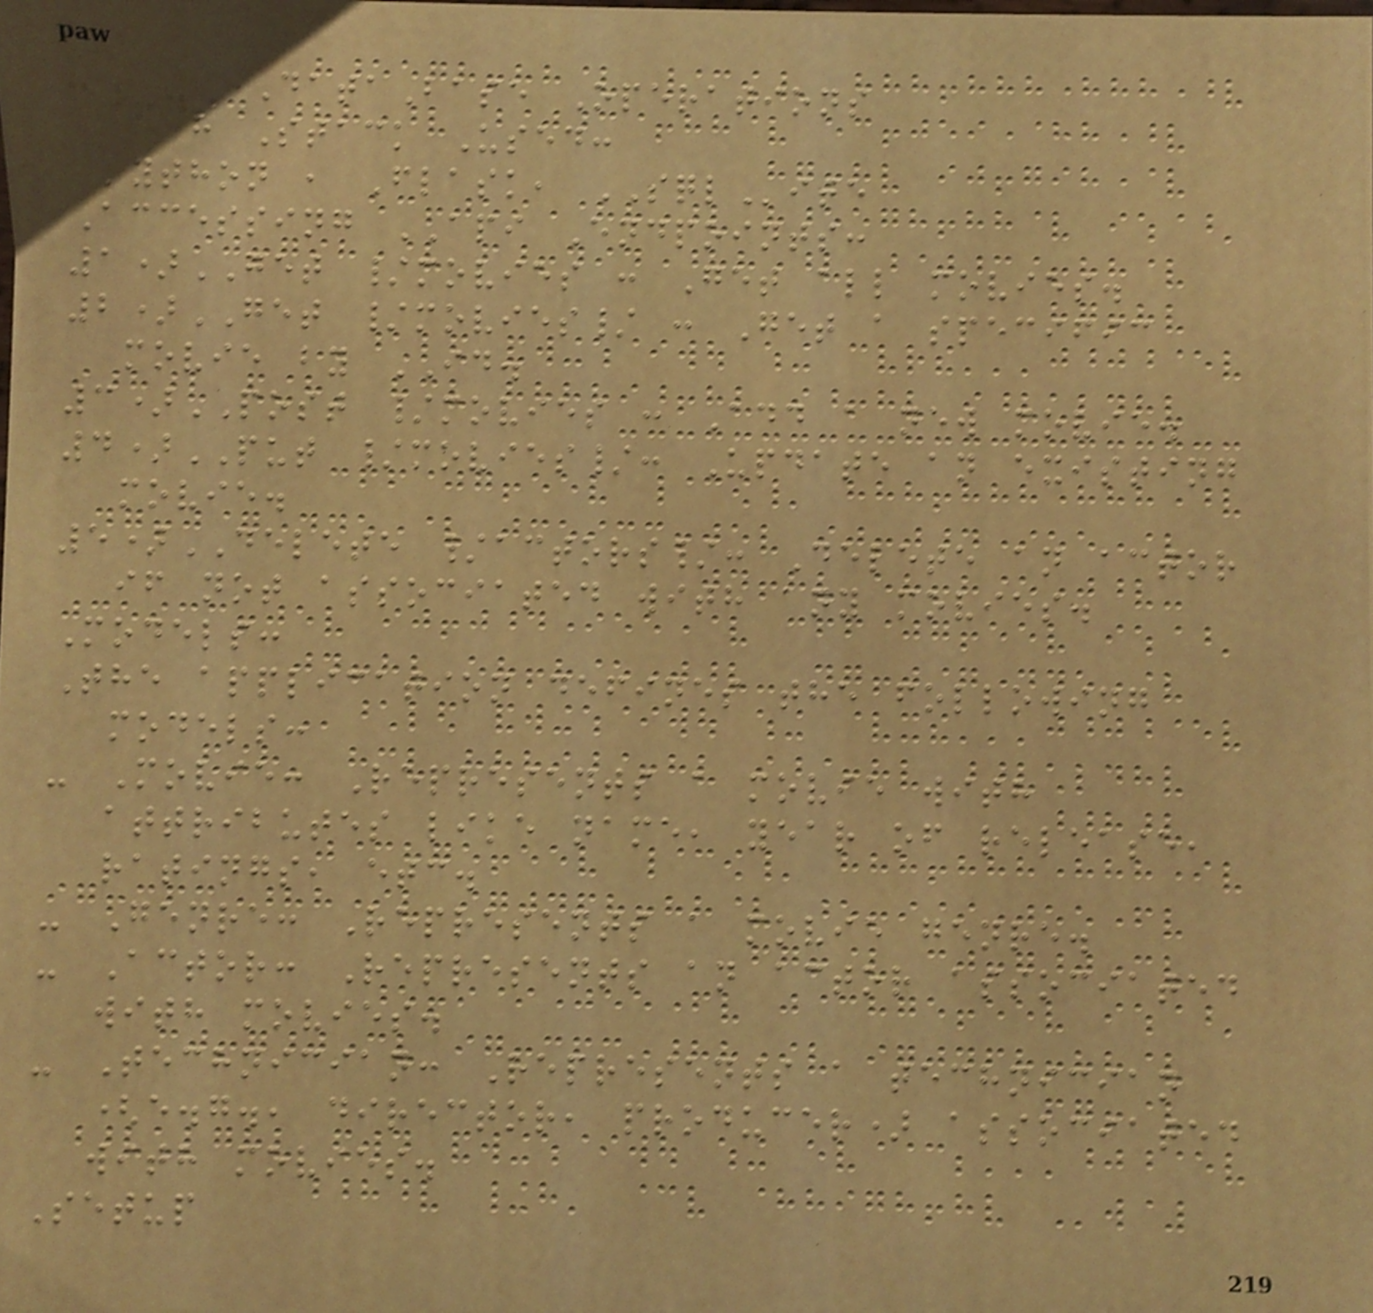MovieDataBase Operations
Tech Stack Used:
Python , Flask, SQLite
Accessing API Endpoints:
1)GET /movies : Get all movies.
2)GET /movies/ : Get a specific
movie by ID.
3)POST /movies : Add a new movie.
4)PUT /movies/: Update an existing
movie.
5)DELETE /actors/: Delete an actor
if not associated with any movies.
Models:
The application defines the following
models:
- Movie: Represents a movie with
attributes like name, year of release,
ratings, etc.
- Genre: Represents a movie genre.
- Actor: Represents an actor associated
with movies.
- Technician: Represents a technician
(e.g., director, producer) associated
with movies.
Setup
